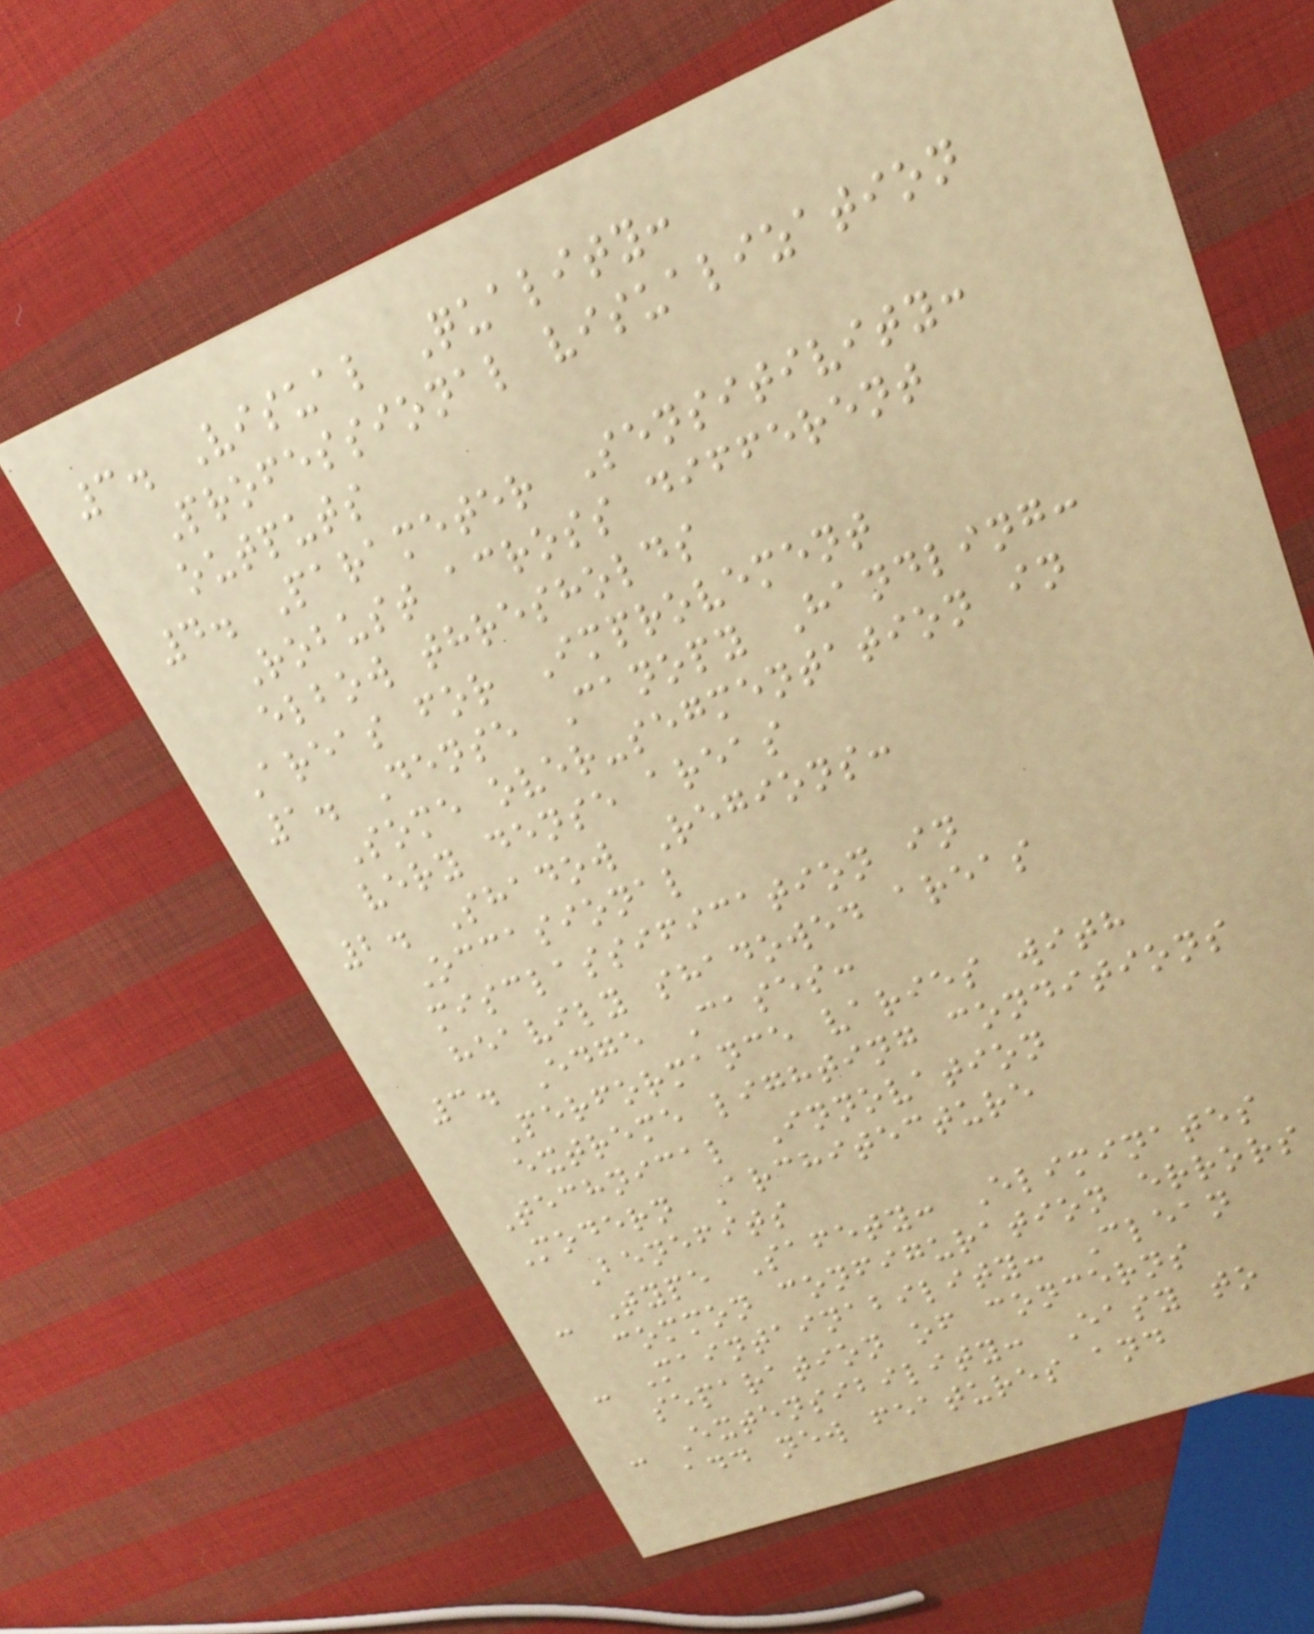3. Visual Quality:
Professional visualization
outputs
4. Parameter Sensitivity:
Robust across different
elbow thresholds
Areas for Improvement
1. Dense Canopy Handling:
Some over-segmentation in
very dense areas
2. Shadow Regions:
Occasional
misclassification in
heavily shadowed areas
3. Edge Cases:
Performance varies with
extreme lighting conditions
Technical Innovation
Modern Architecture
Benefits
- Type Safety: Eliminates
common configuration errors
- Maintainability: Clean
separation of concerns
- Extensibility: Easy to
add new features and
